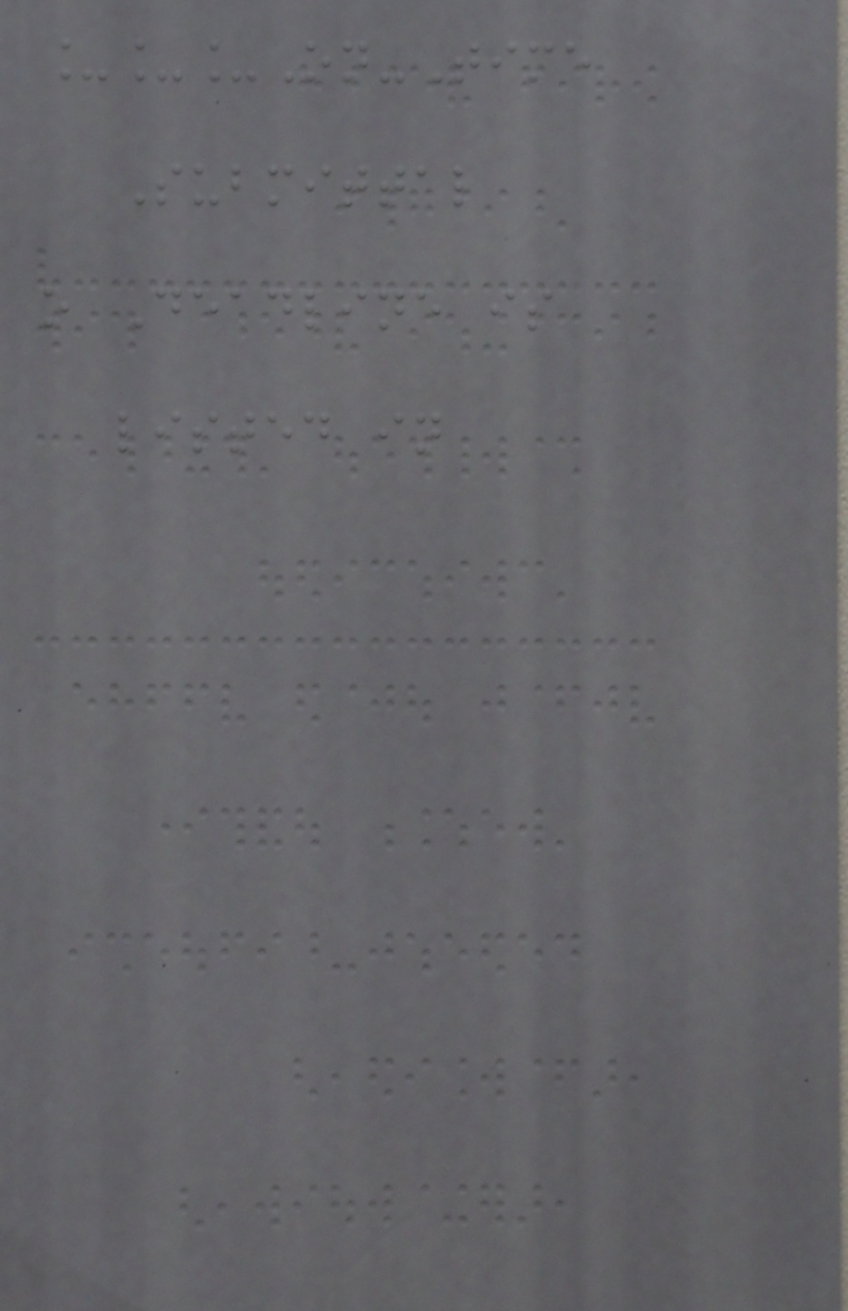___On-Time
Submittal
o Deadline is
listed in
